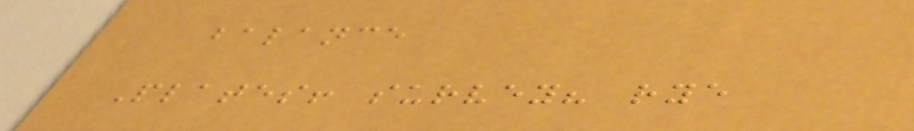balance
Plates! survey? rye
